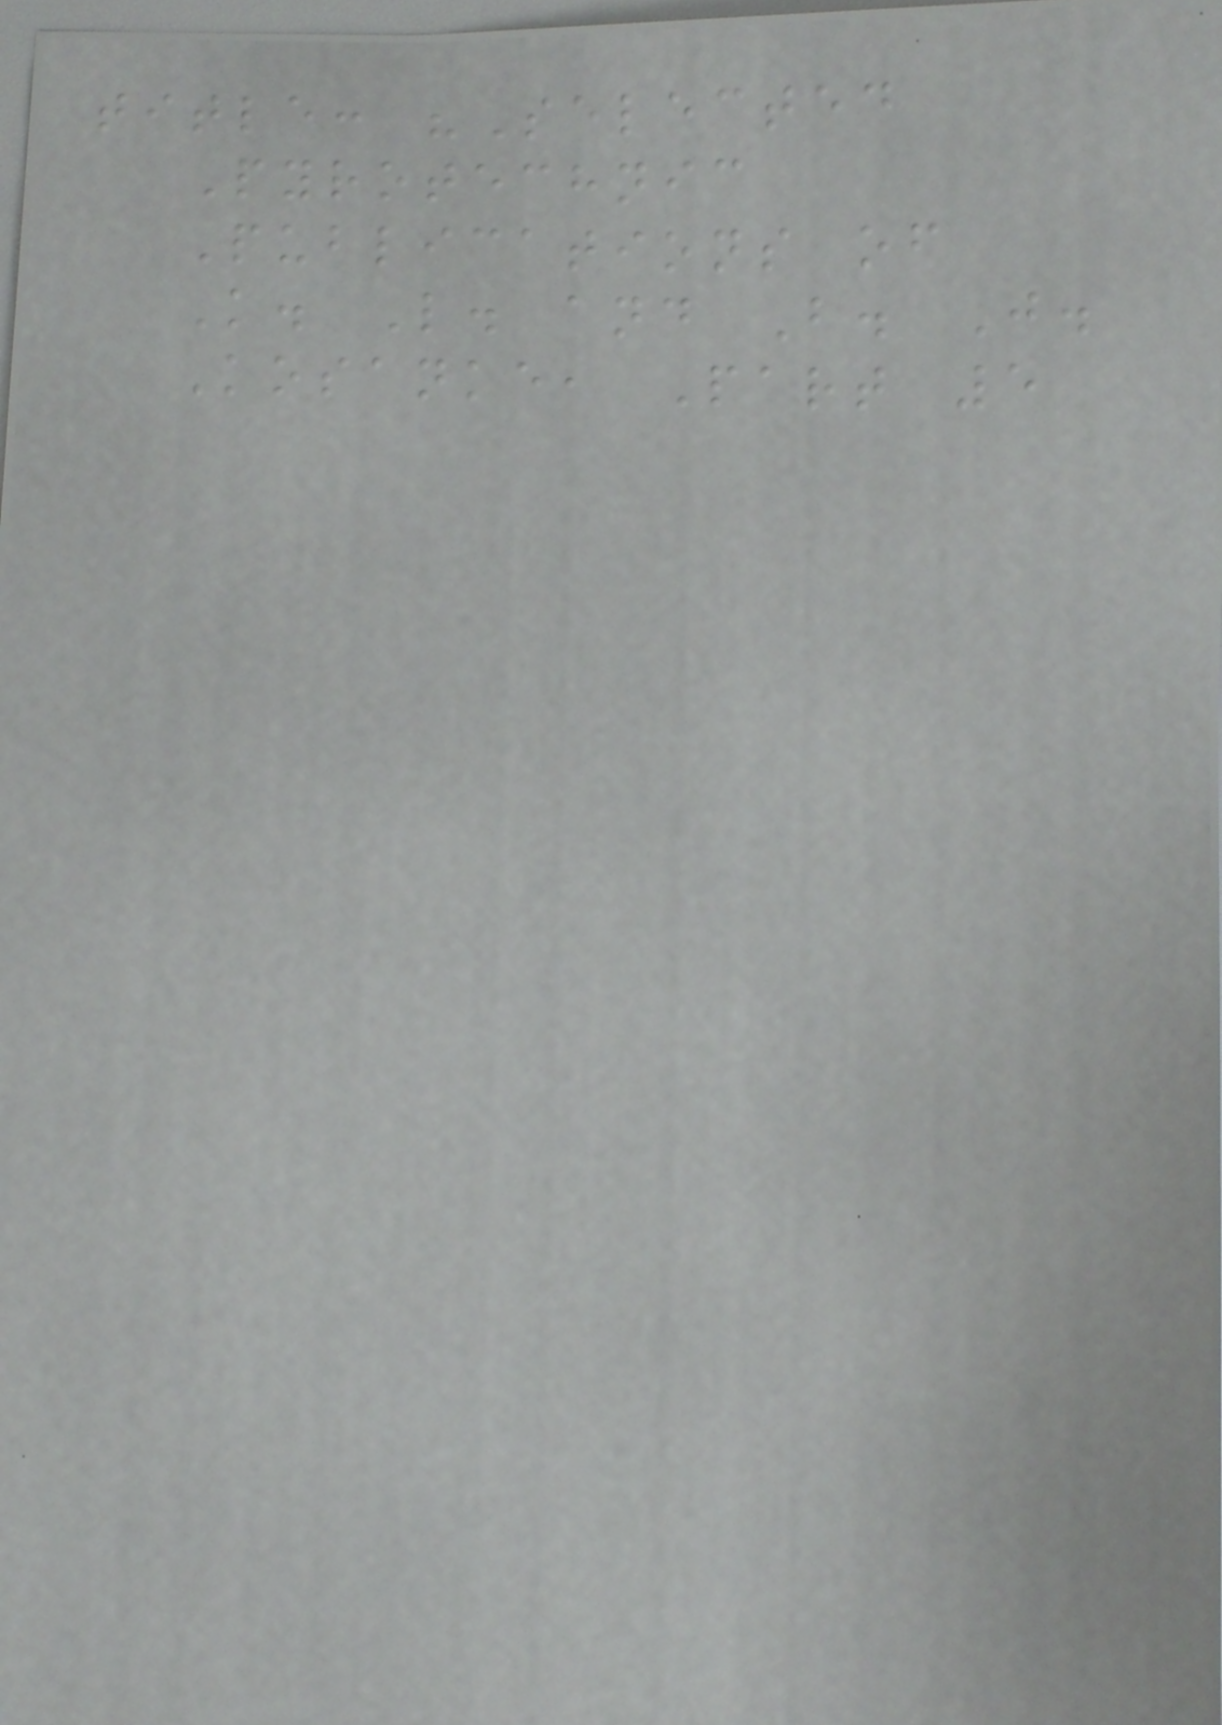title: "Selected
Pyrotechnic
Publications of
K. L. and B. J.
Kosanke, Part 5
